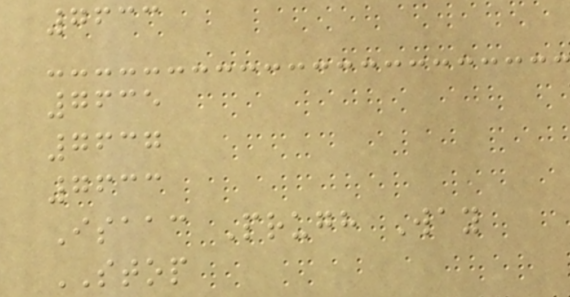7633
7635
7637
7633
Isaac Prugh Way
STOP
